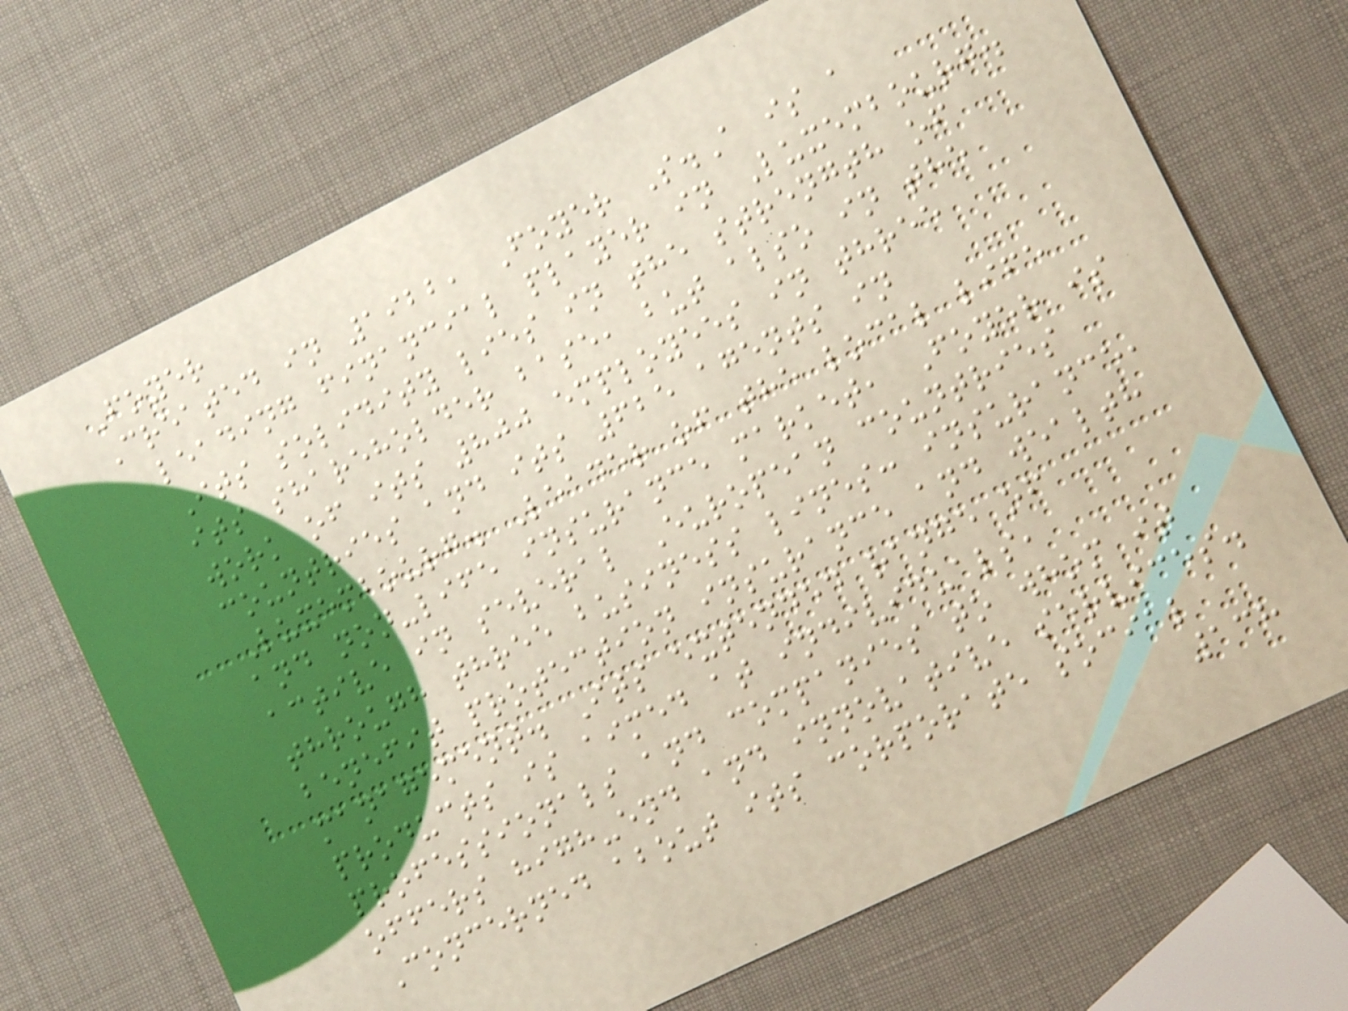Foyer
Created in 1922, Foyer S.A is a
leading financial player in Luxembourg.
Its solidity lies in the strength of
its shareholder base, but also in the
work of its 800 employees in three
countries and its 625 agents in
Luxembourg. Leader of the local life
and non-life insurance market, Foyer is
active in several European countries
through three business lines: insurance,
benefit protection insurance and wealth
management. Its extended range of
products is aimed at individuals,
professionals and companies to whom it
offers high-end and innovative services.
Concerned about its corporate social
138
